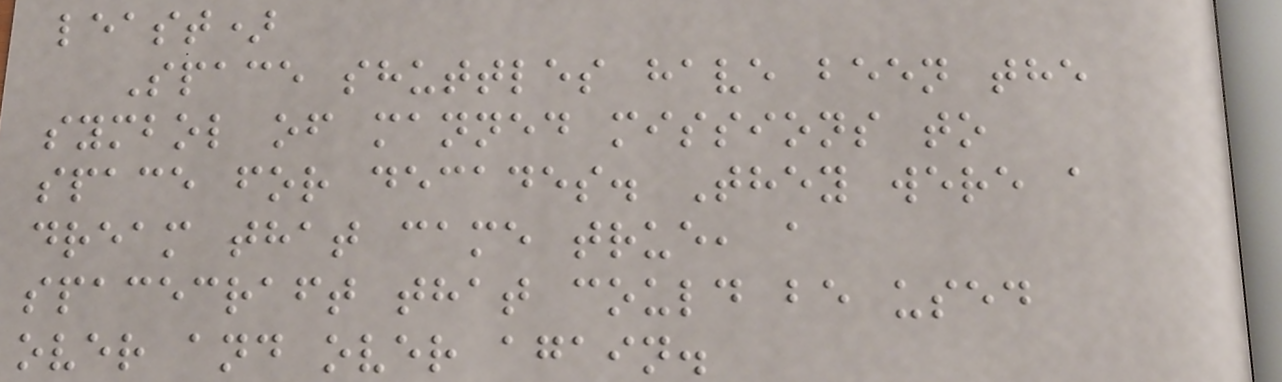least)
Space shuttles have been the
symbol of manned missions to
space for decades. They were a
dream that came true, a
spacecraft that could be used
over and over again.
